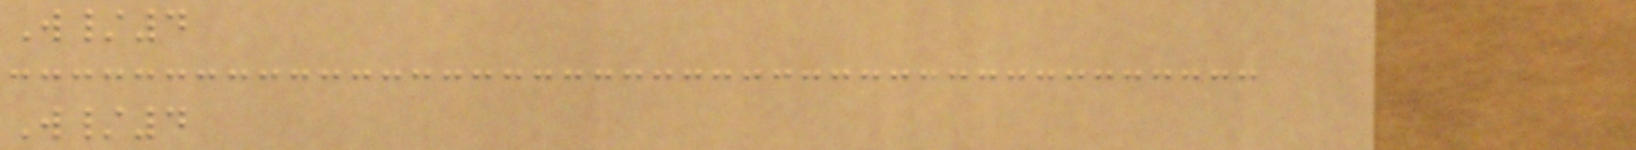W/4
W/4
